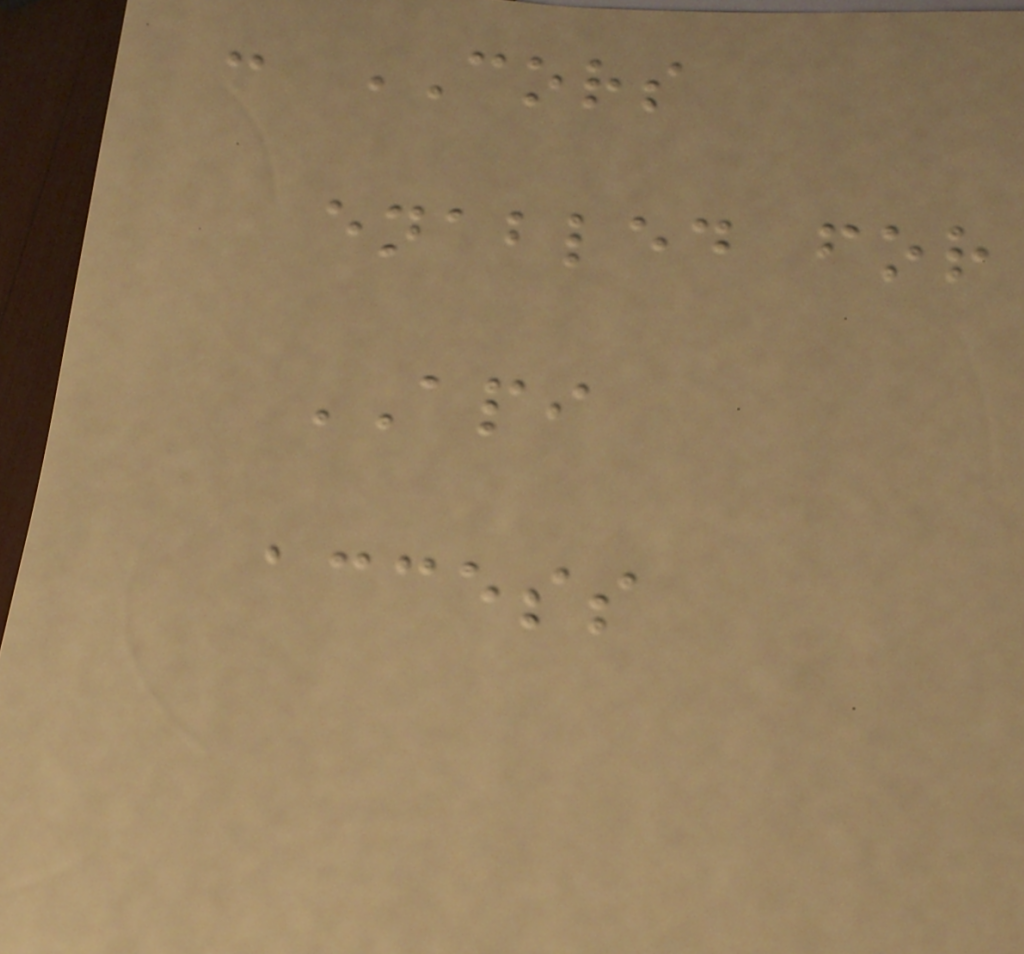- CORS
enabled for
API
access
